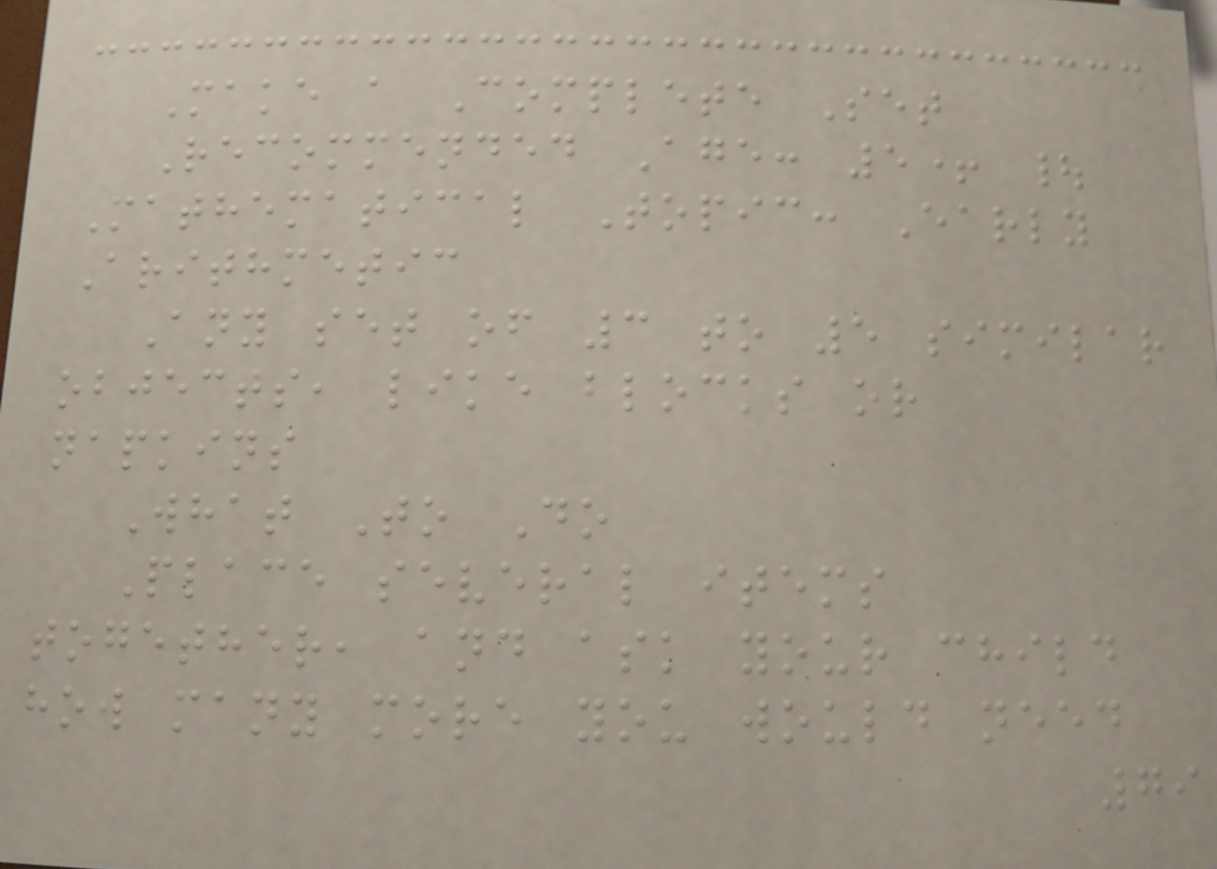Make a Complete Set
Recommended Age: 5+ |
Mathematical Topic: Early
Arithmetic
Any set of 3 to 5 similar
objects, like blocks or
napkins
What To Do
Place several items
together, and ask your child
how many more you would need
79
